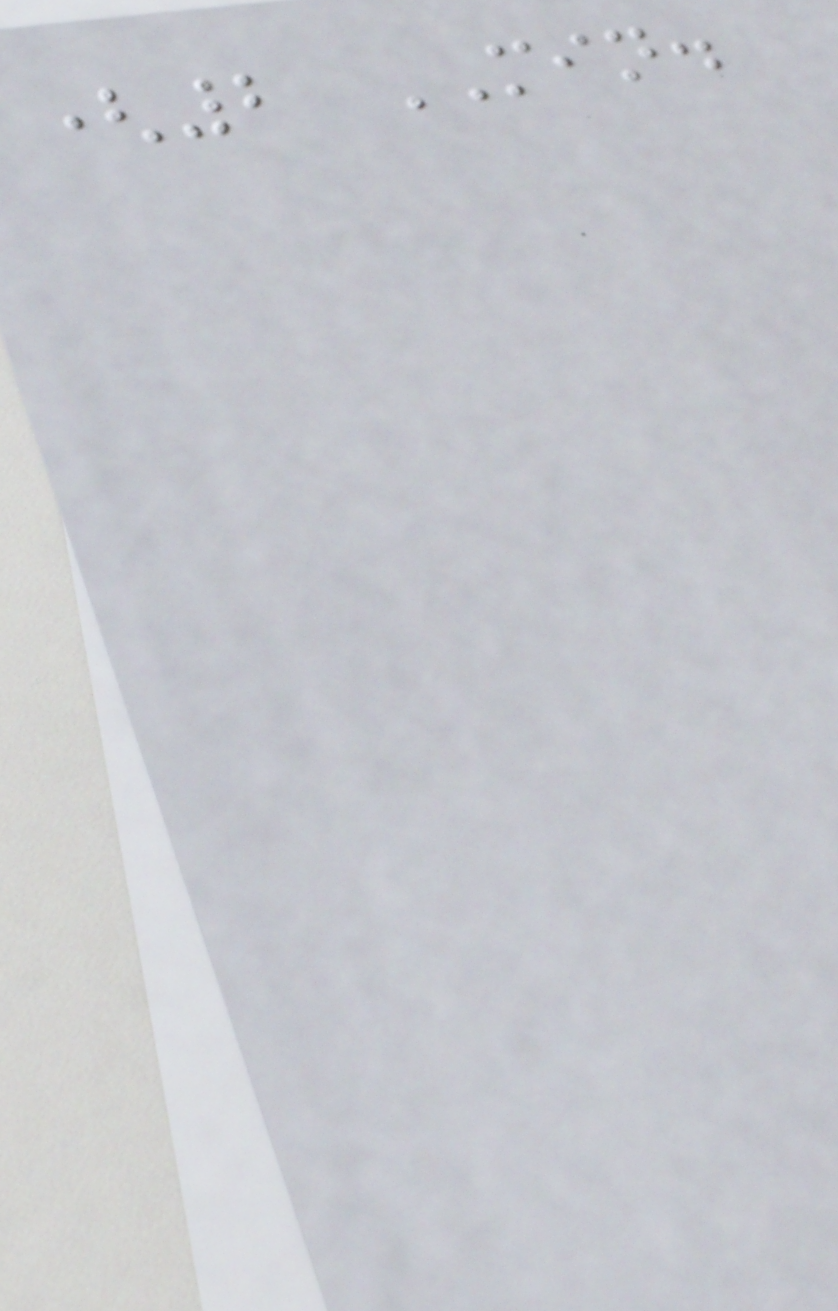(2 MIN.
